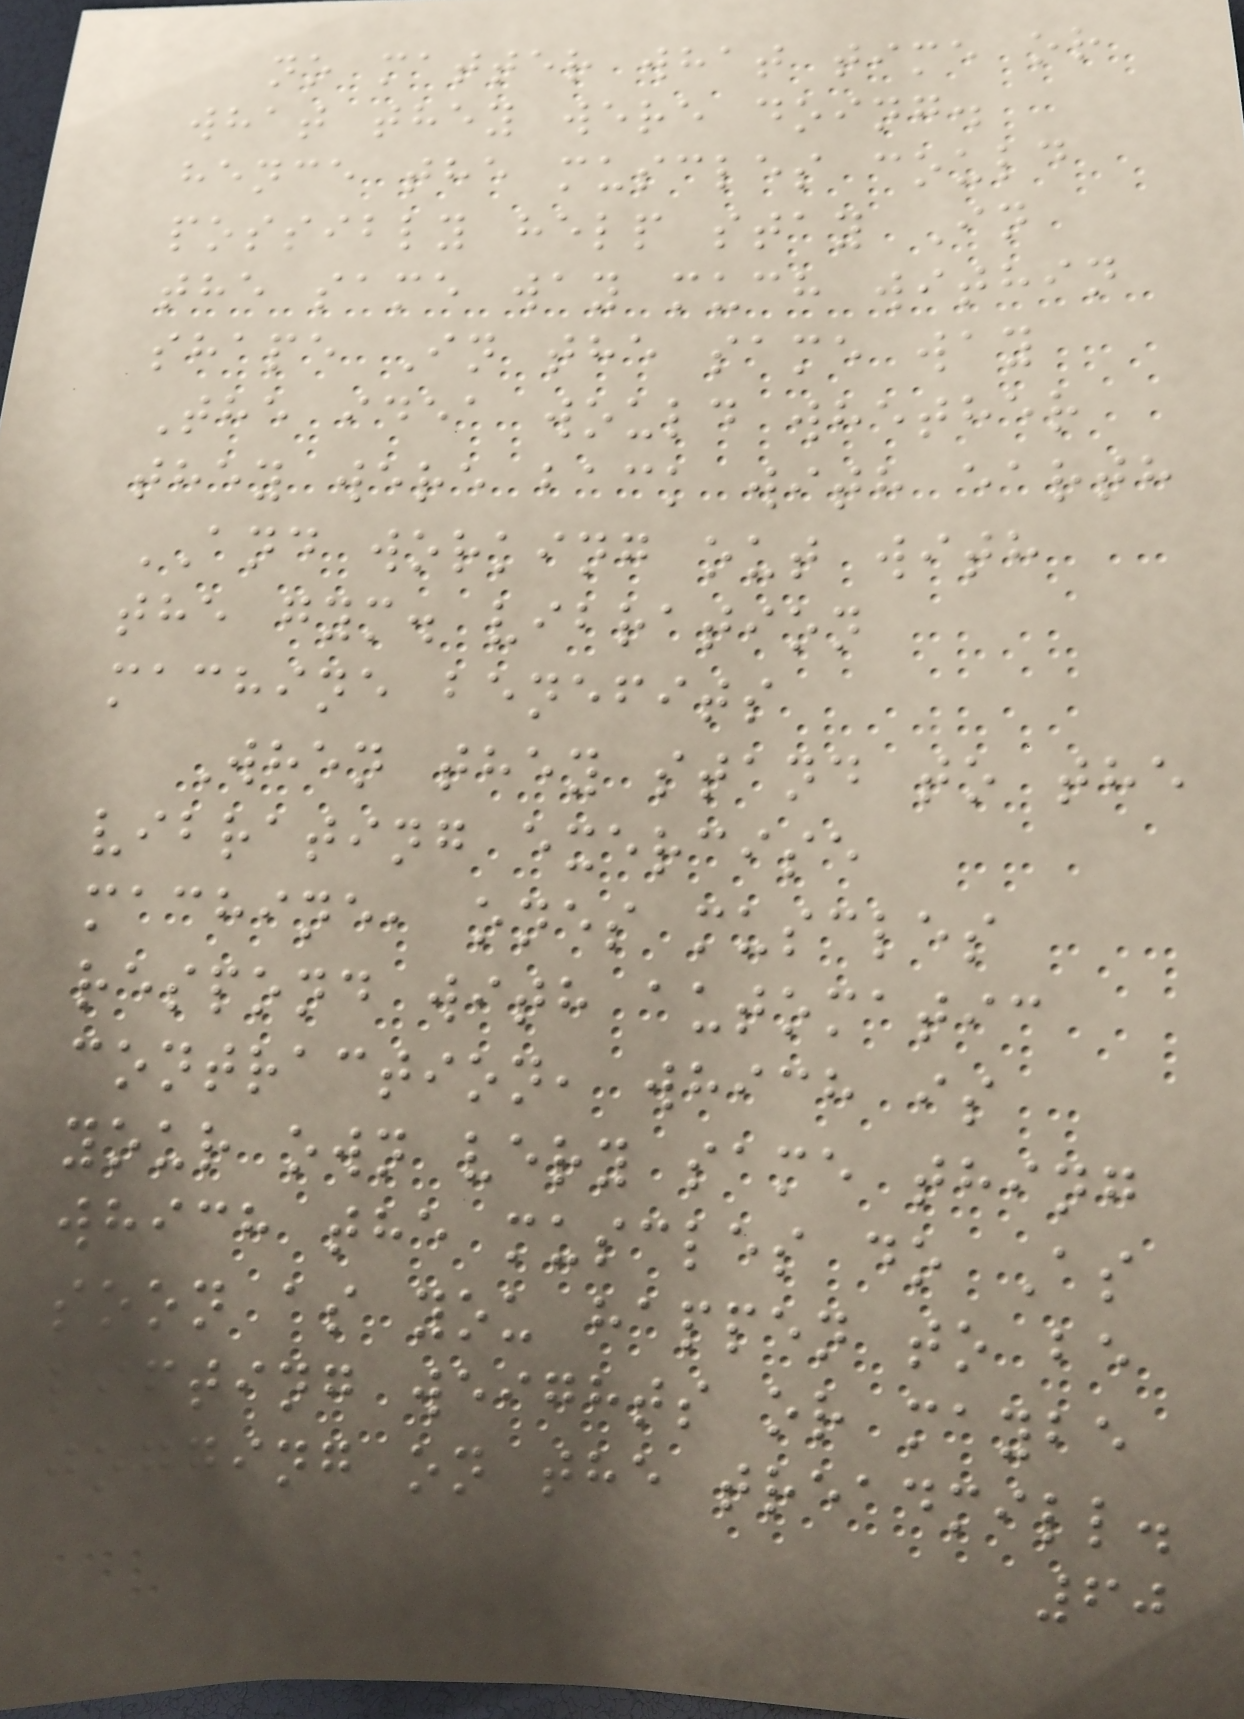no matter what time or
what they were doing.
hence the muscles could
possibly help stay In
the same way much within
shape In the same way
The idea would whether
they were back with earth
AND working out with
the gym. vibration
machine benefits
When they stand to the
vibrating exercise
machine, ones muscles
respond with automatic
contraction, which is
your own very same thing
which the muscles do As
soon as you happen to be
lifting weights or maybe
jogging on the treadmill.
60
